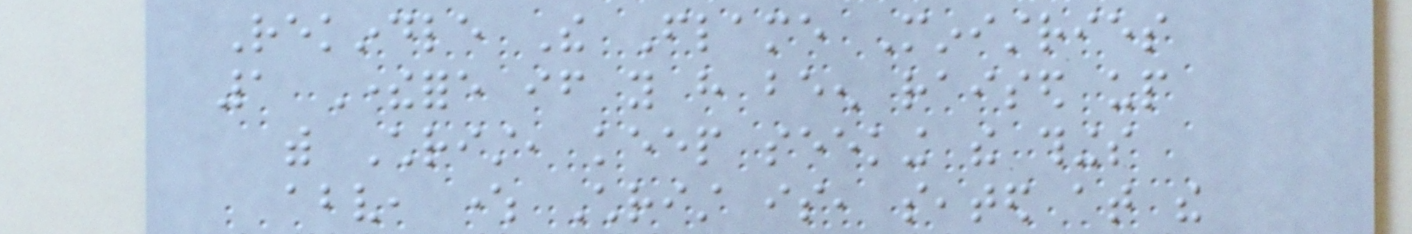Rekindle The Flame Ministries
1 Therefore if you have been raised up
with Christ, keep seeking the things
above, where Christ is, seated at the
